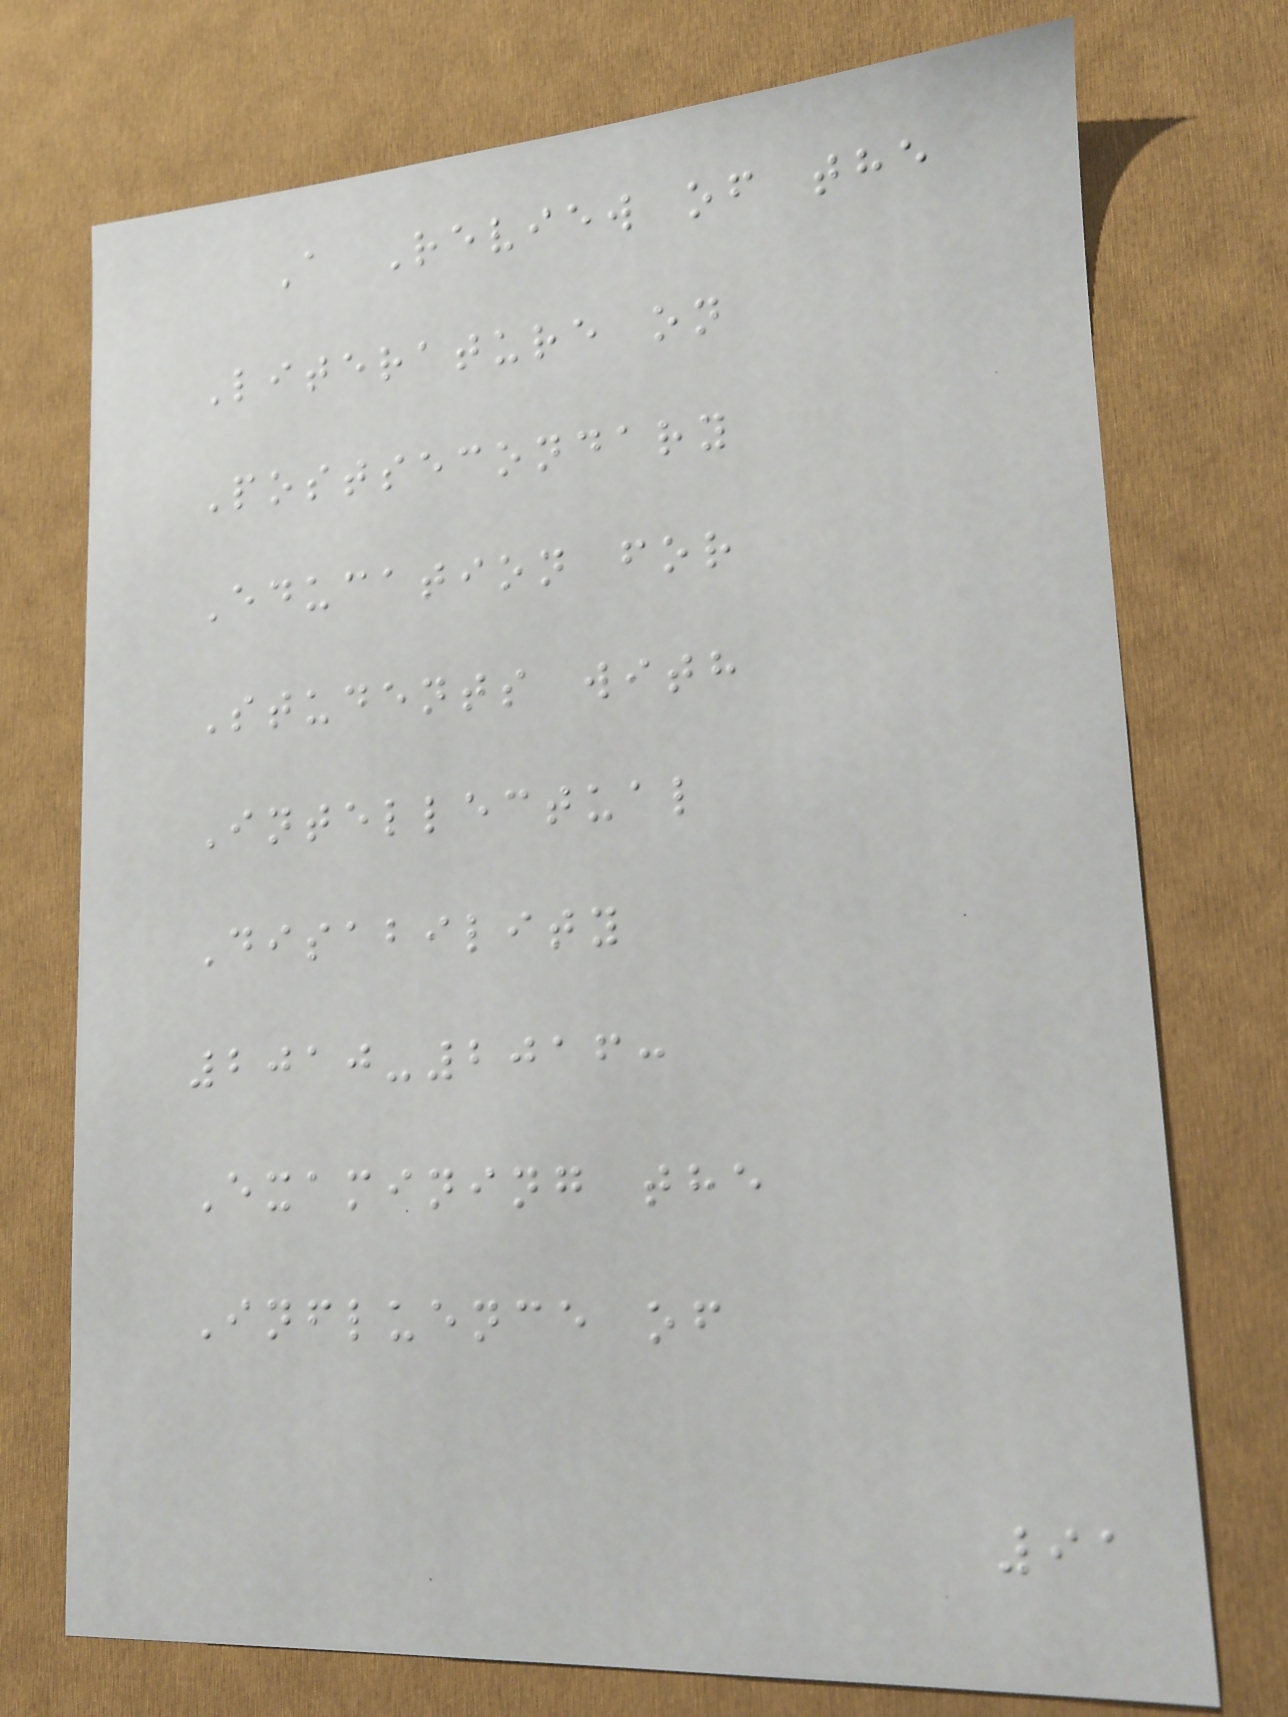A Review of the
Literature on
Postsecondary
Education for
Students with
Intellectual
Disability
2010-2016:
Examining the
Influence of
91
